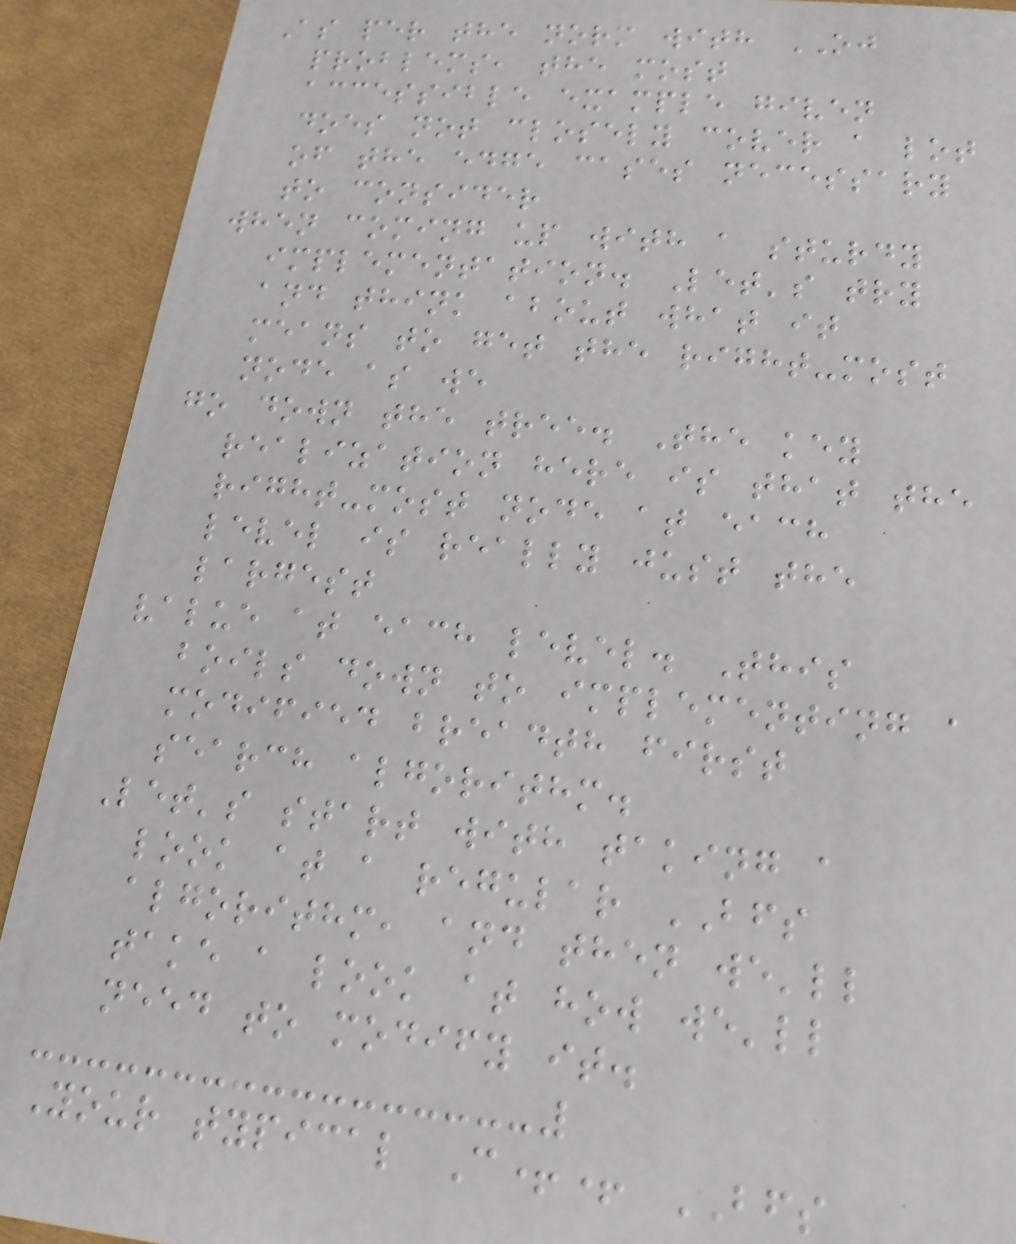As per the norm with OJ
problems, the most
accessible example given
does not closely cover a lot
of the edge cases necessary
to consider
when coming up with a sturdy
implementation. Let's try
and think about what it
means to get the right-most
node as we
go down the tree. The key
realization here is that the
right-most node at each
level is really just the
largest
value at each level. This
boils down to implementing a
modified breadth first
search algorithm.
Let's start with taking a
look at a regular BFS
algorithm, and then we'll
take a look at how we'll
need to modify it.
Your typical C++ BFS
